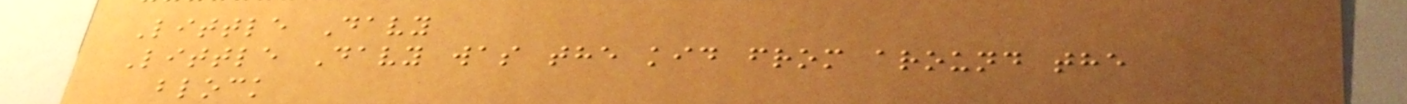Little Davy
Little Davy was the kid from around the
block
